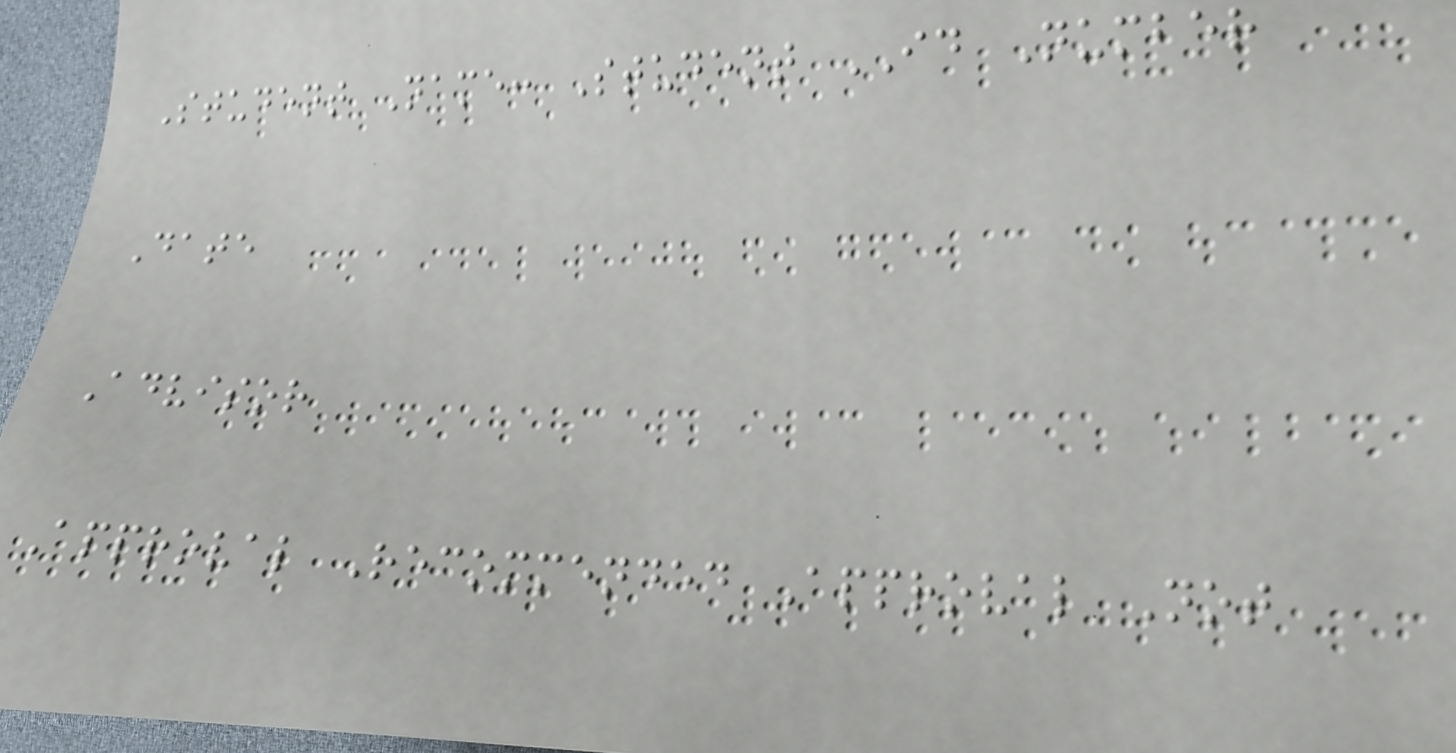Student Name: Student ID Number
Date
Advisor
Approval Recommended Approval Not
